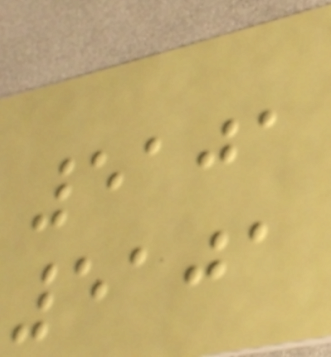5101
5101
